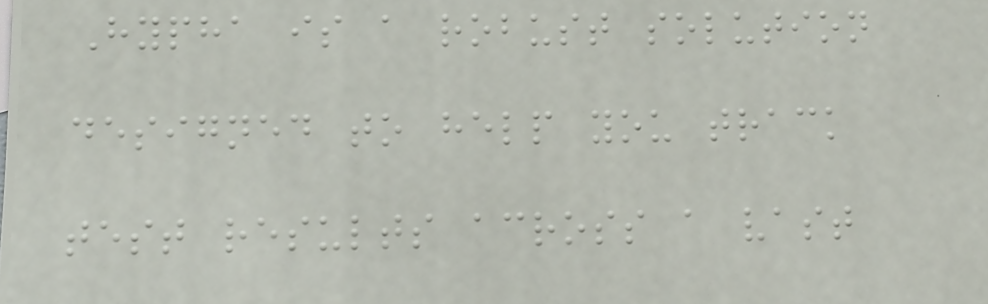Hypha is a robust solution
designed to help you track
test results across a vast
